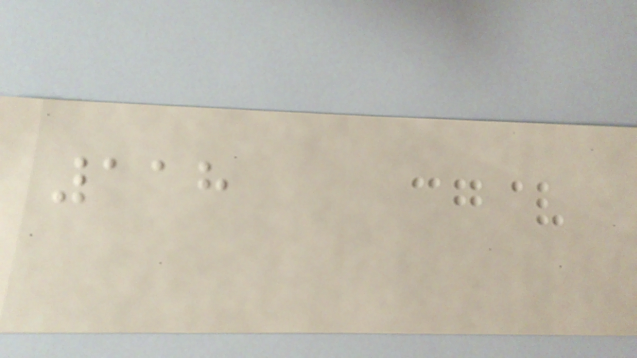118
